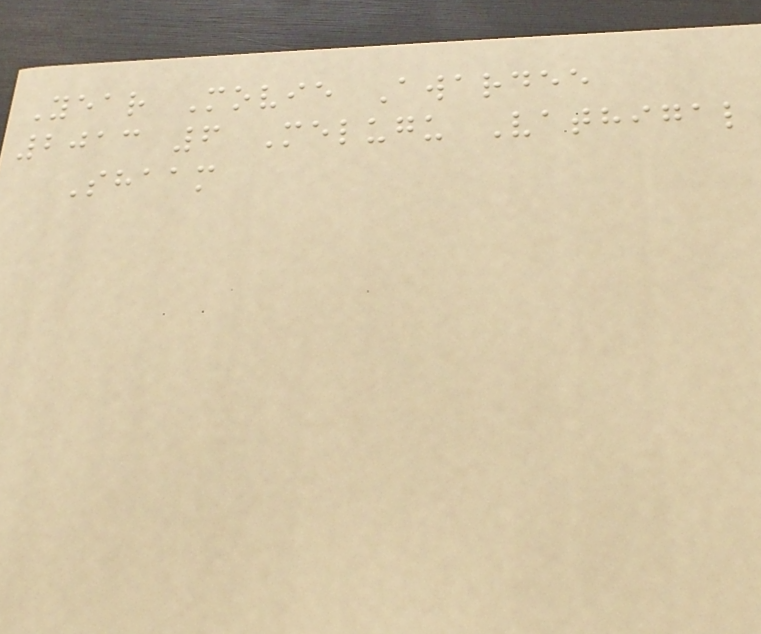Year Movie Awardee
2013 6 Melugu Vathigal
Shaam
